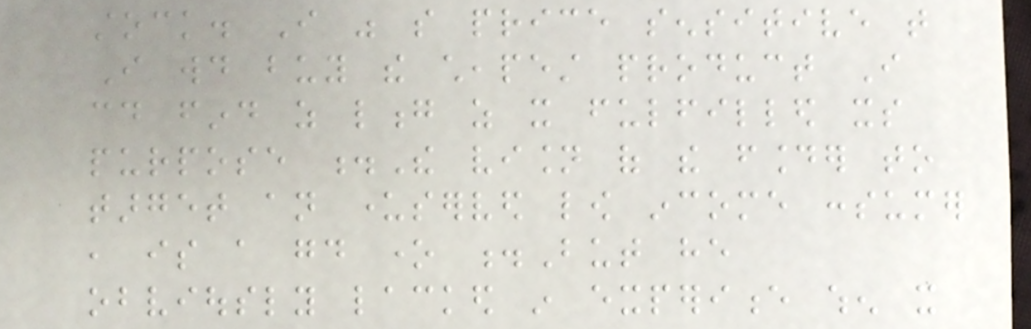stock. I was so price sensitive that
I would buy the cheapest product I
could find as long as it fulfilled its
purpose .The vision of the founder to
target an underserved low income consumer
, is a good one .But he
obviously lacked in experience when it
